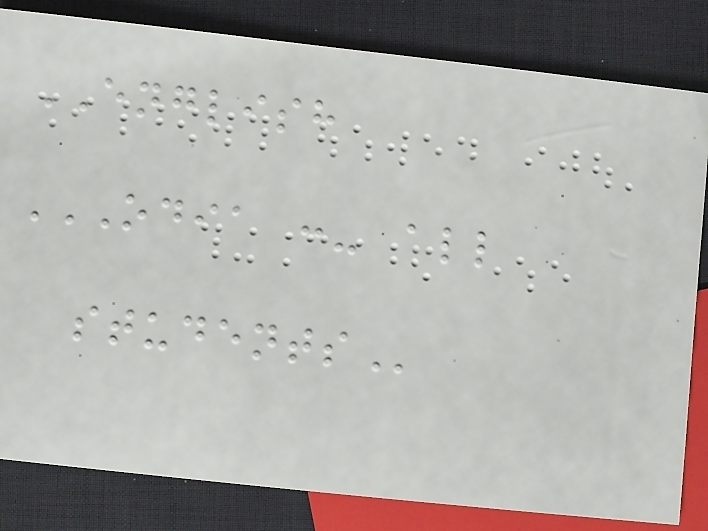ENGLISH
ODIA :- ALL
STUDENTS
